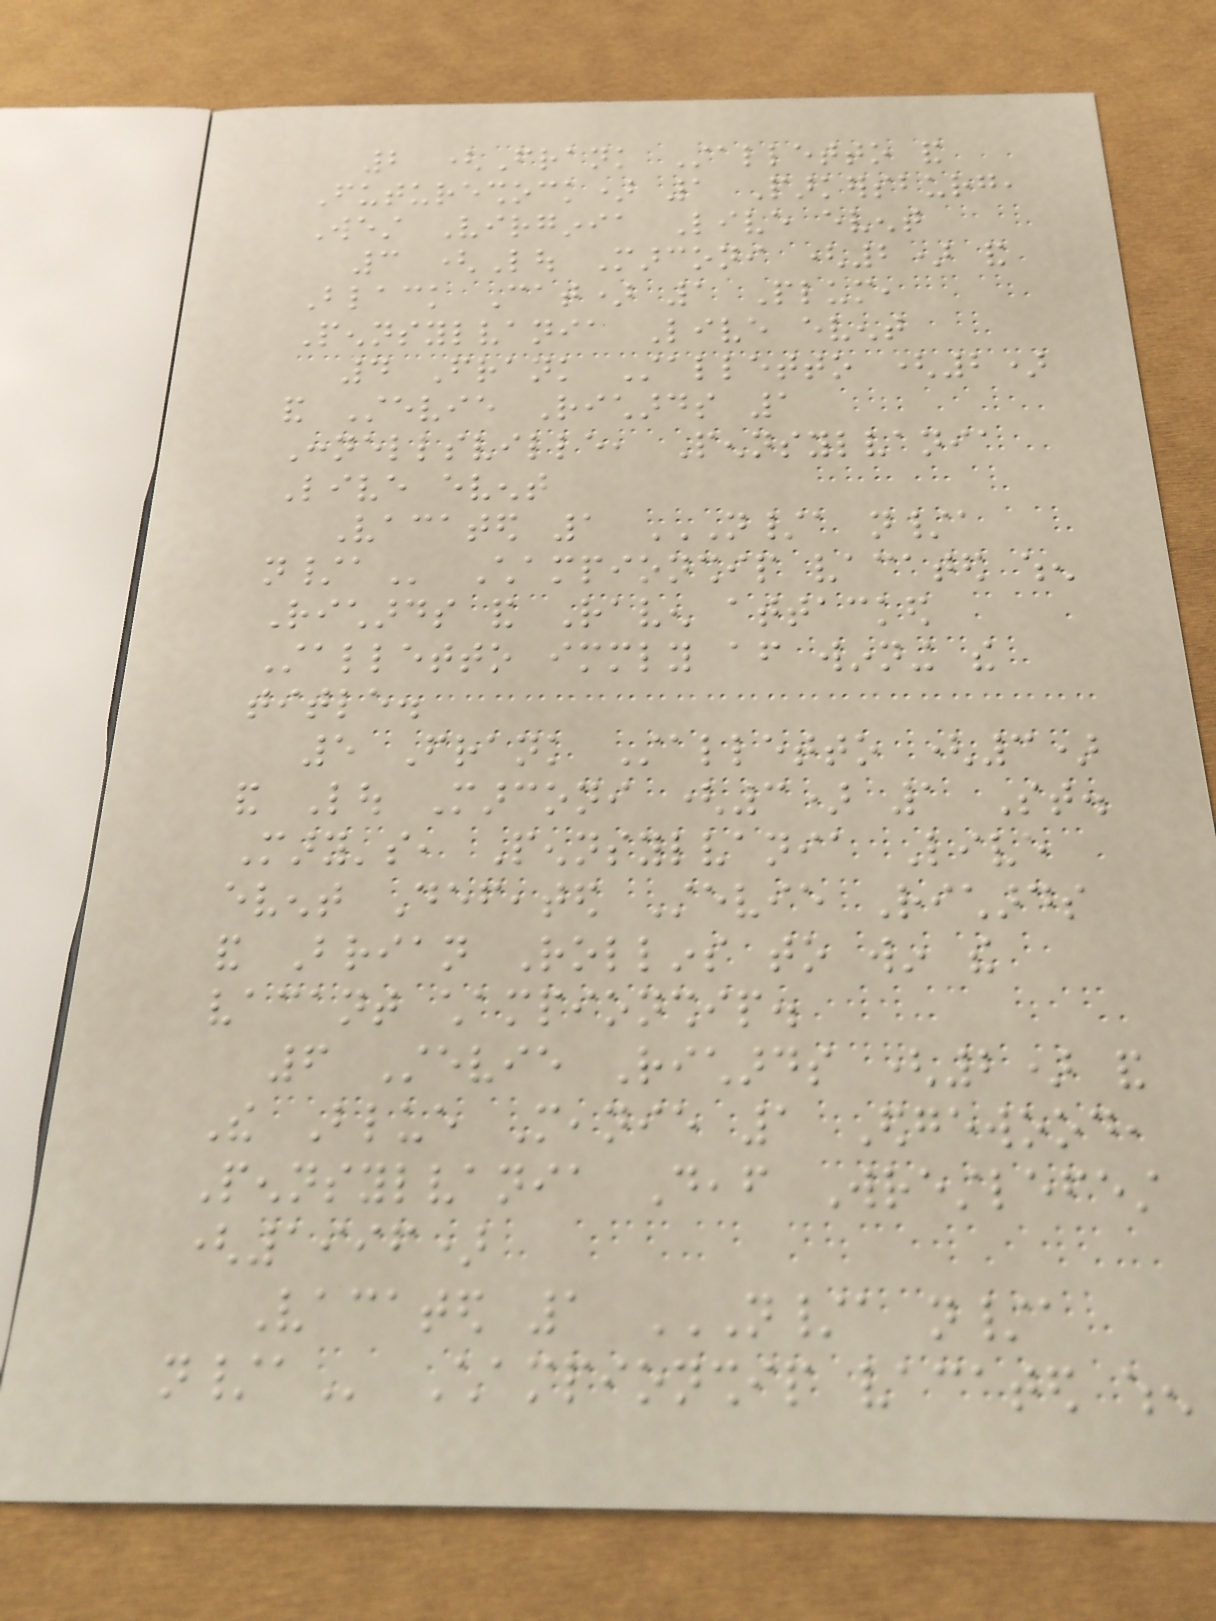2 (Frank Stalletto and
Futureshock) 1 Parkersburg,
West Virginia Live event
3 (Lou Marconi (2) and
Black Cat) 1 Plum,
Pennsylvania Live event
4 Frank Stalletto (2)
and Stevie Richards 1
Connellsville, Pennsylvania
Live event
Vacated 1 N/A N/A
N/A Championship vacated when
Richards and Raven attacked
Stalletto immediately after winning the
title.
5 Frank Stalletto (3)
and Lou Marconi (3) 1 St.
Mary's, Pennsylvania Live
event Defeated Stevie Richards
and Brian Rollins to win the
vacant championship.
6 Stevie Richards (2) and
The Blue Meanie 1 Edgewood,
Pennsylvania Deaf Wrestlefest
(1996)
Vacated 1 N/A N/A
N/A Championship vacated when
